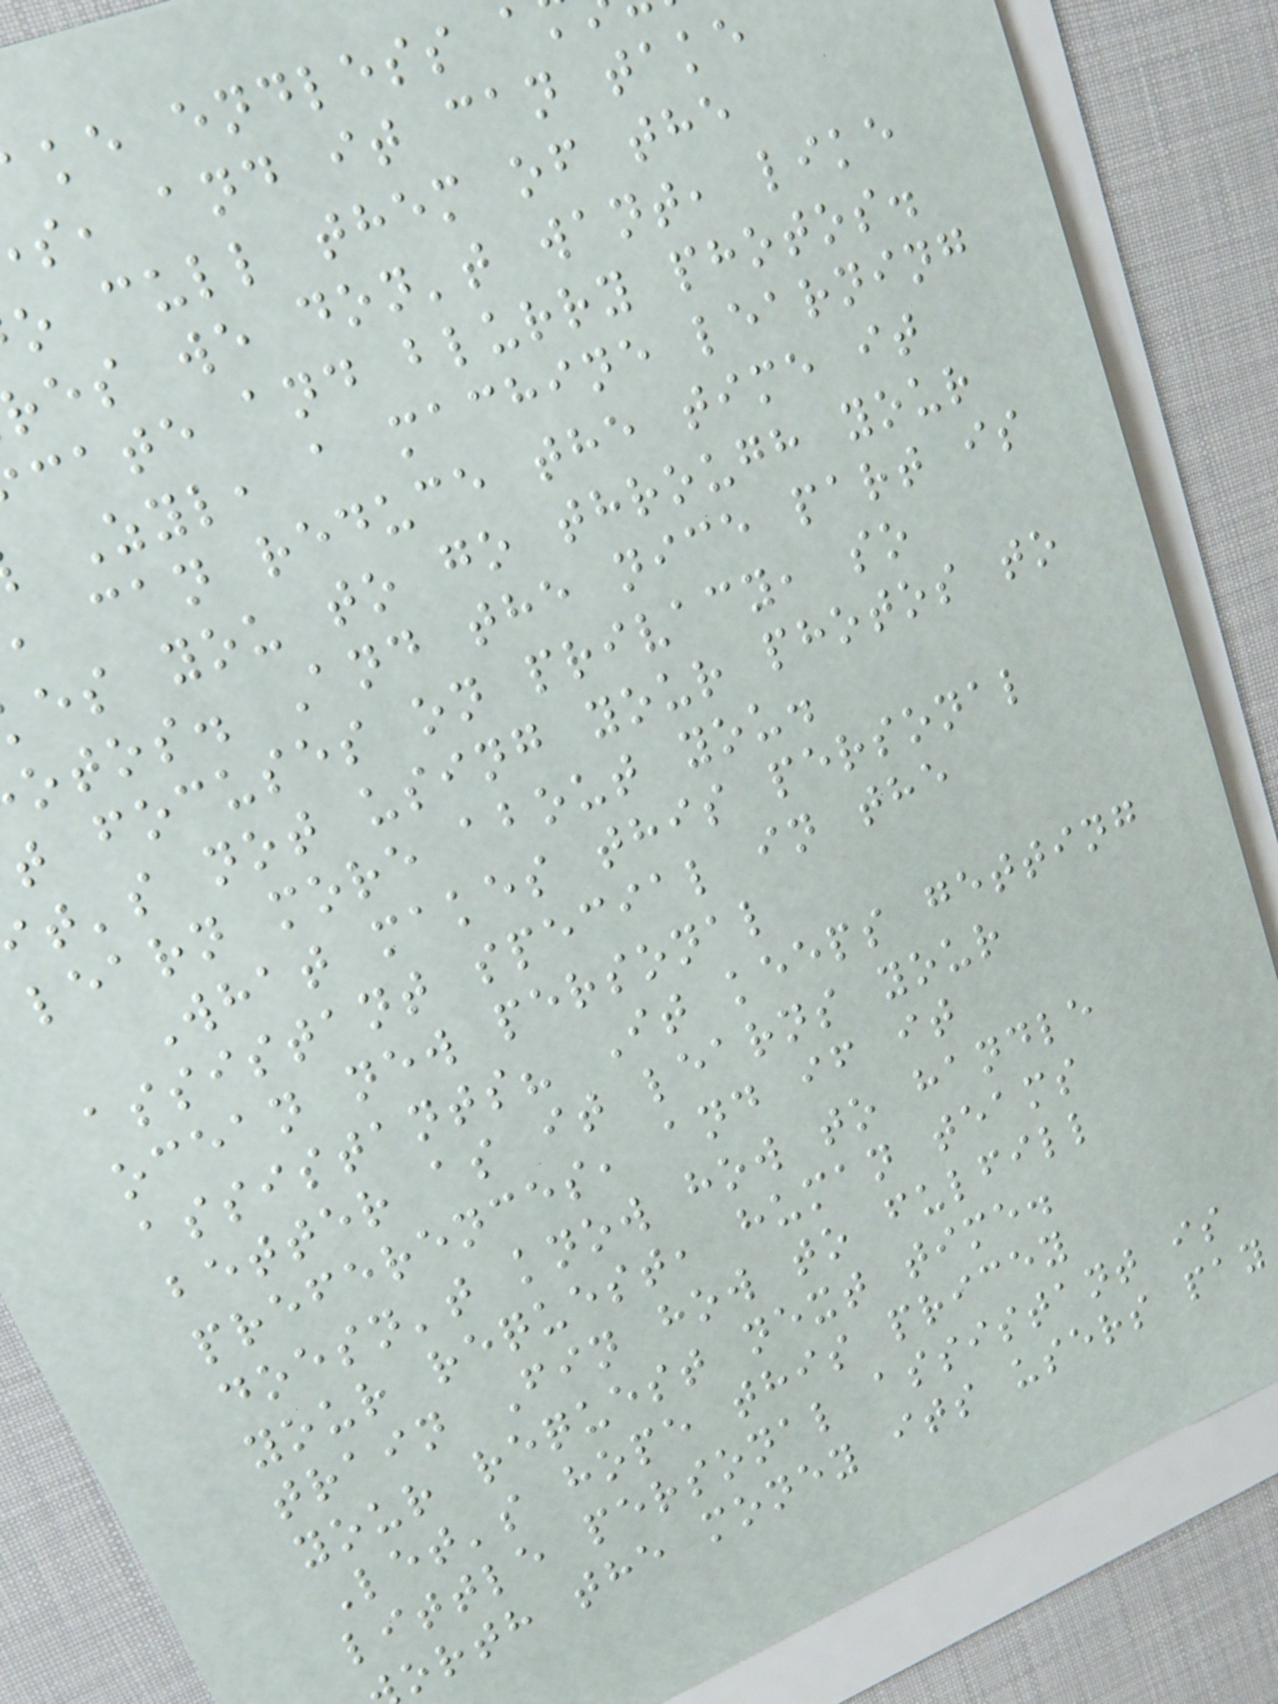ke endless a
s, and it can take
o cull them of the
es we don't want, like
cate and blurry photos.
Zyl, a machine learning
, can reduce the time it
es you to go through your
otos. And the nice part is
t focuses on privacy, so
t's not using your photos to
learn more about you.
What makes this personal
assistant special in the
ocean new personal
assistants? It keeps getting
better as it learns your
preferences, and if it
doesn't know how to handle
your request, human teams
train Fin how to fulfill
your request next time.
Let's hope this pricey
little personal assistant is
orth the money its users pay
